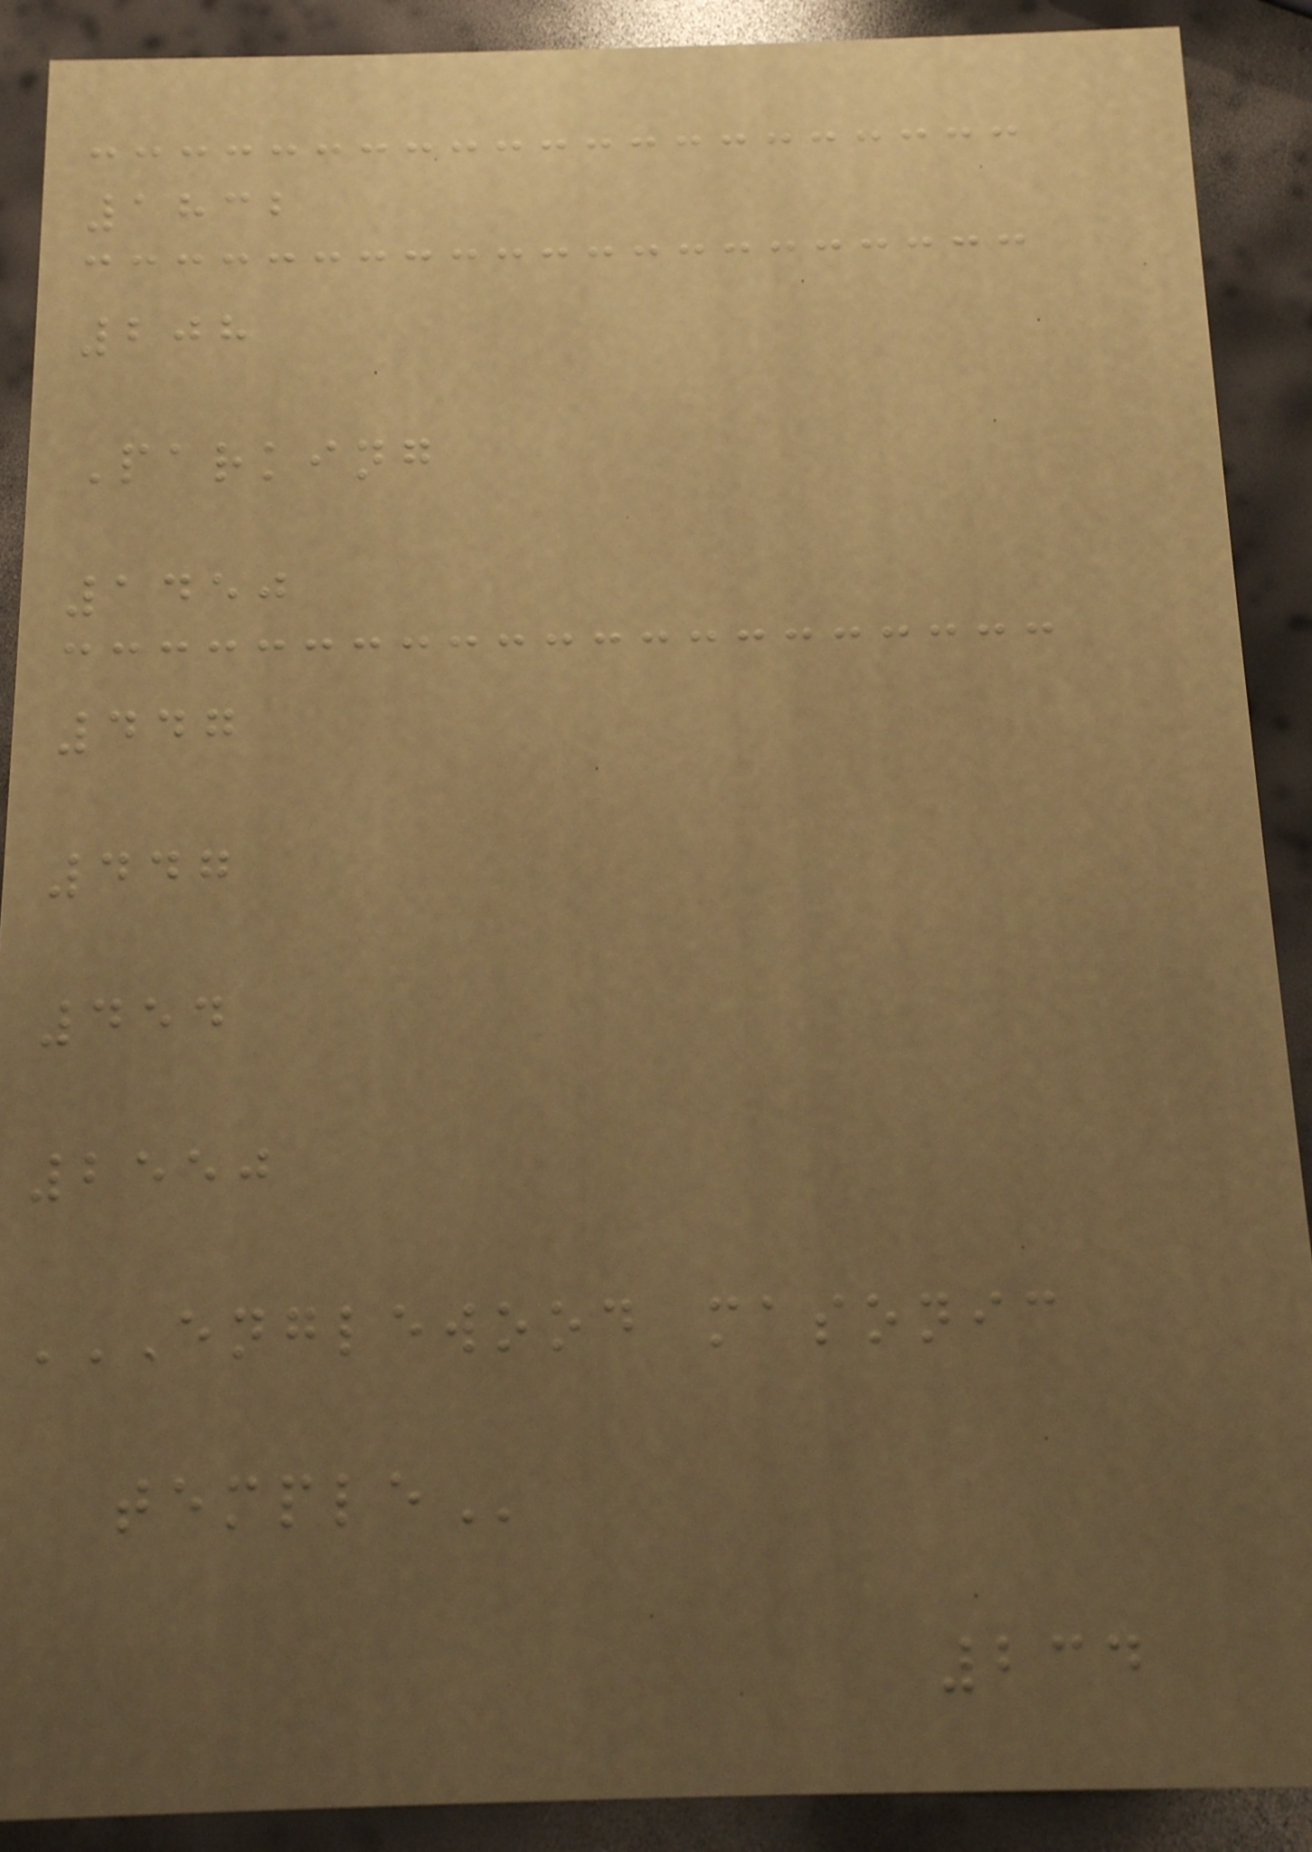1832
208
Parking
1450
447
447
454
2550
ENGLEWOOD MASONIC
TEMPLE
234
